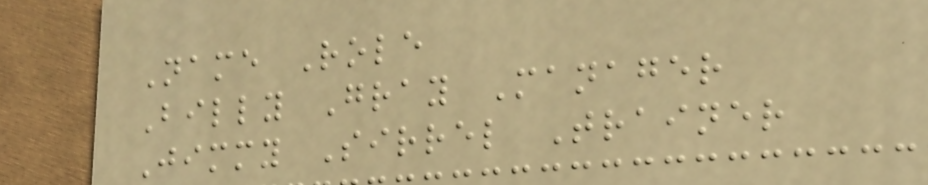Name Role
Billy Gray Manager
Jimmy Sirrel Trainer
